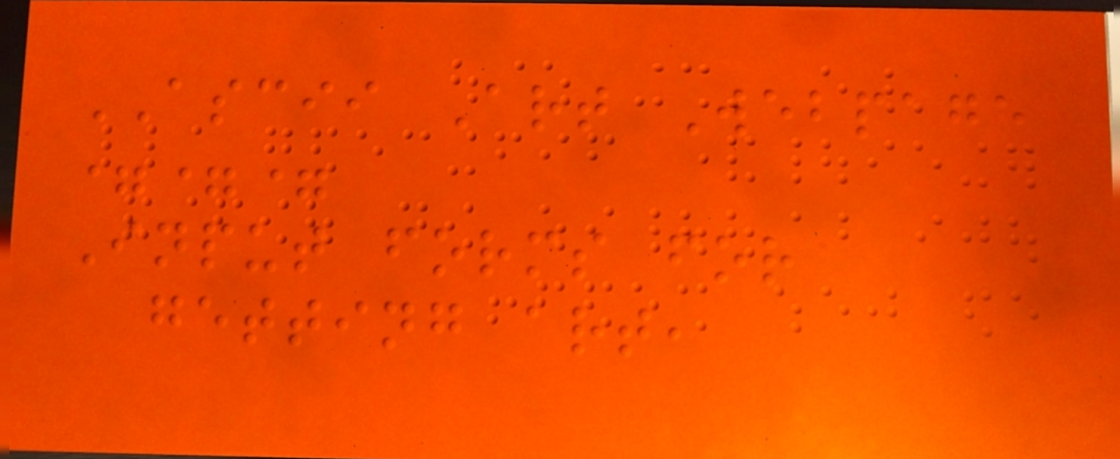ASCII Art Webpage
===
Input forms for
getting art,
